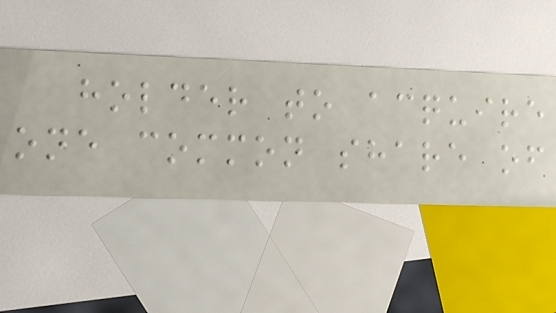holder to acquire
one common share of
